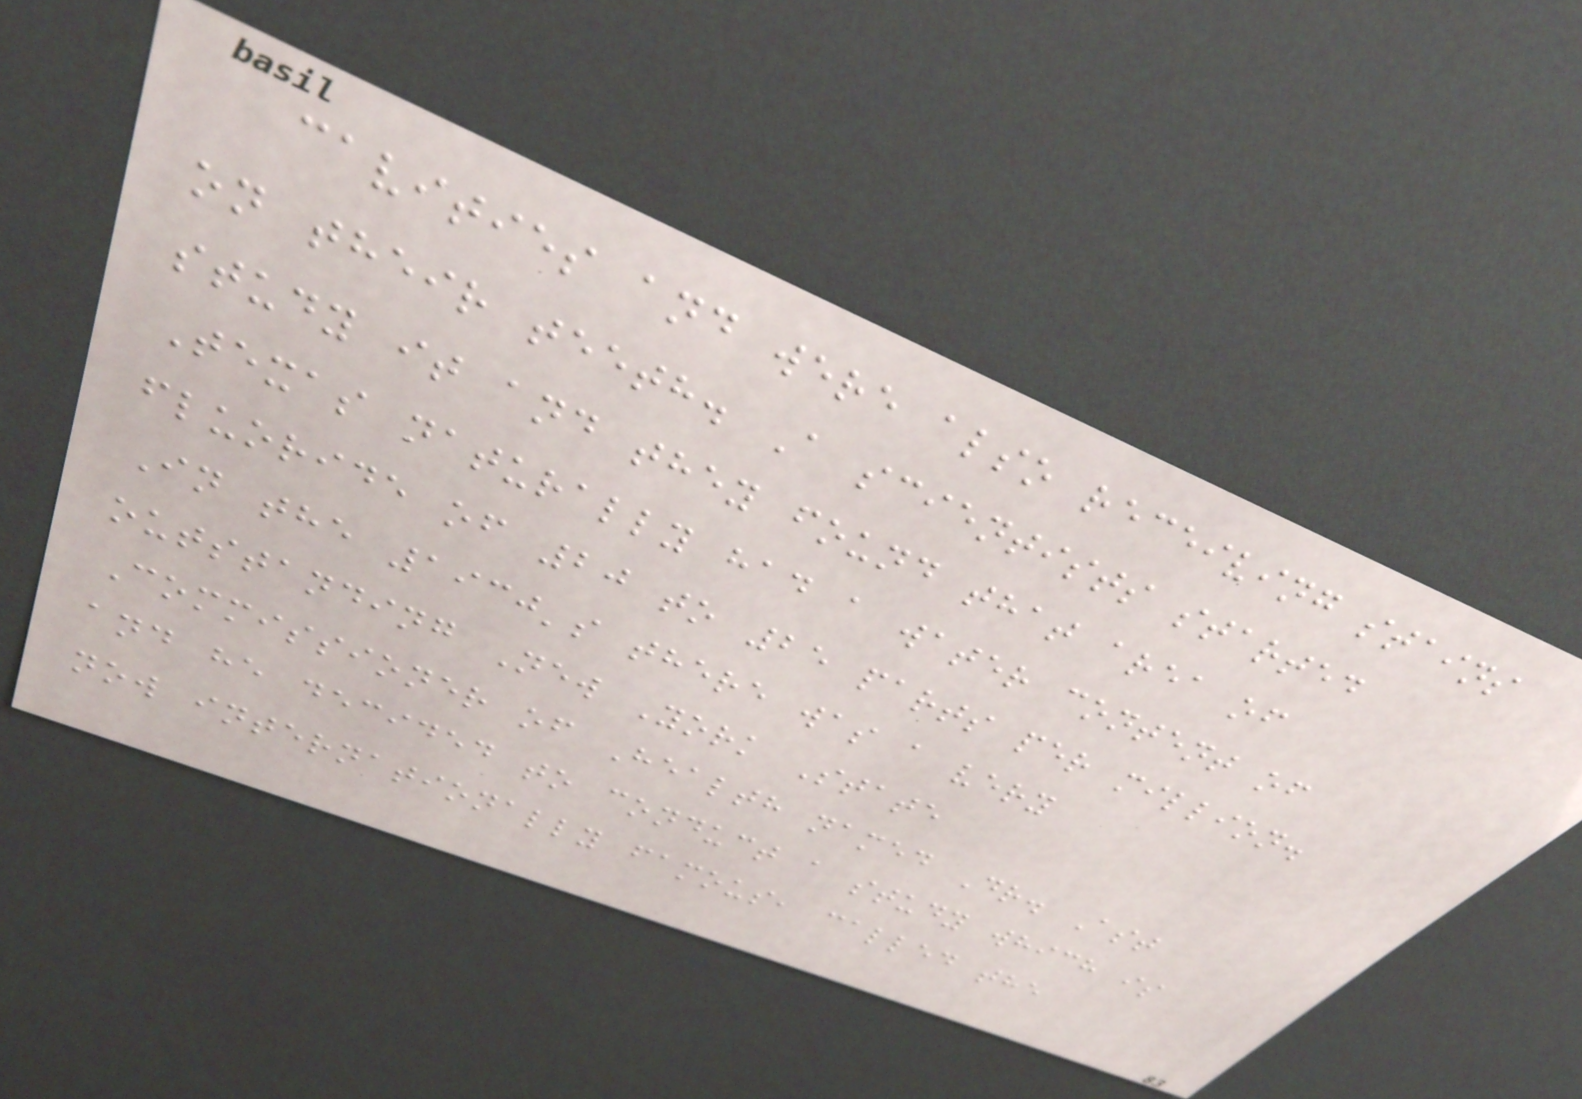cavities and were also receiving stains
on their teeth. A scientists started
study it and they found that area of
Texas naturally had a water content of
fluoride of 20 to 25 parts per million.
In the 1930's there was a very
outstanding New York State
Commissioner of Health named Dr. Ast
and he decided to conduct a study which is
now internationally famous, called the
